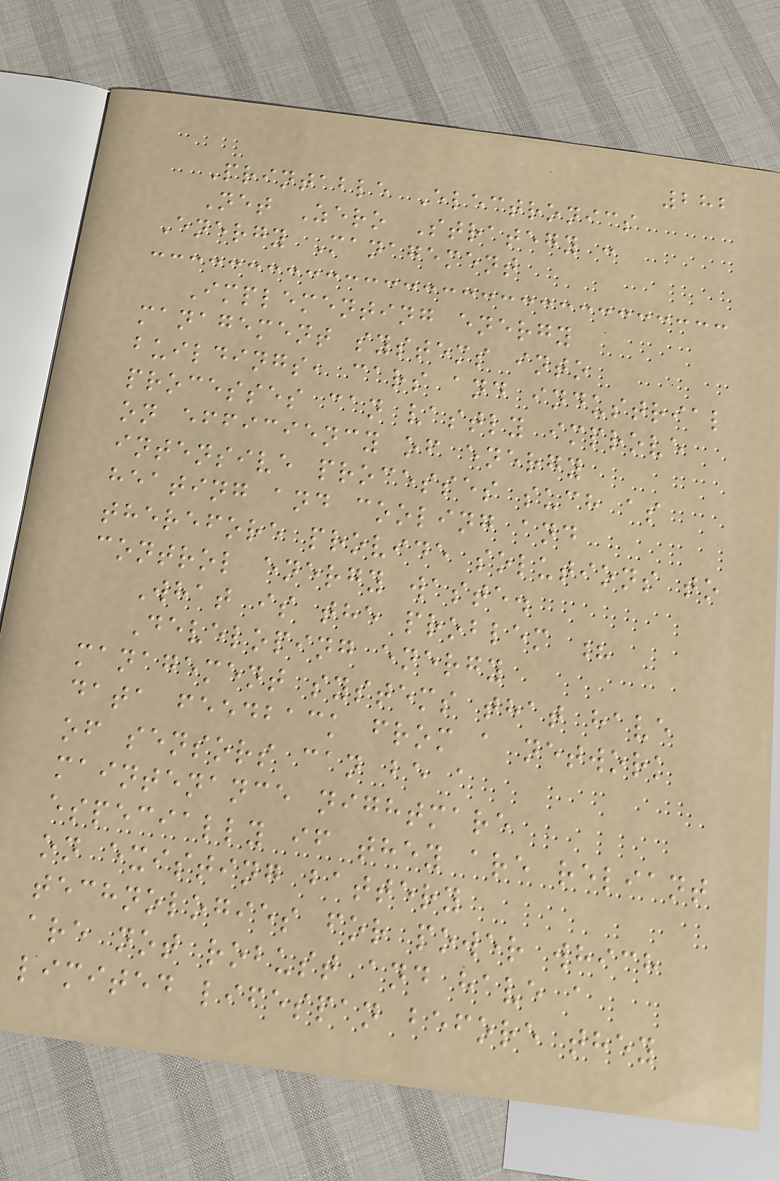282
Printable Electronics
Net Zero Strategy :
Energy Management
Implementing energy
management systems into
buildings, cars and industrial
processes can vastly improve
on efficiency of energy
intensive processes such as
heating and cooling and
therefore provide solutions to
control energy waste.
What is the problem ?
Developing energy
management systems that have
data feedback from a network
of sensors can be a
maintenance nightmare
especially if they are reliant
on existing battery
technologies for power which
are not robust and have a
limited lifespan before they
